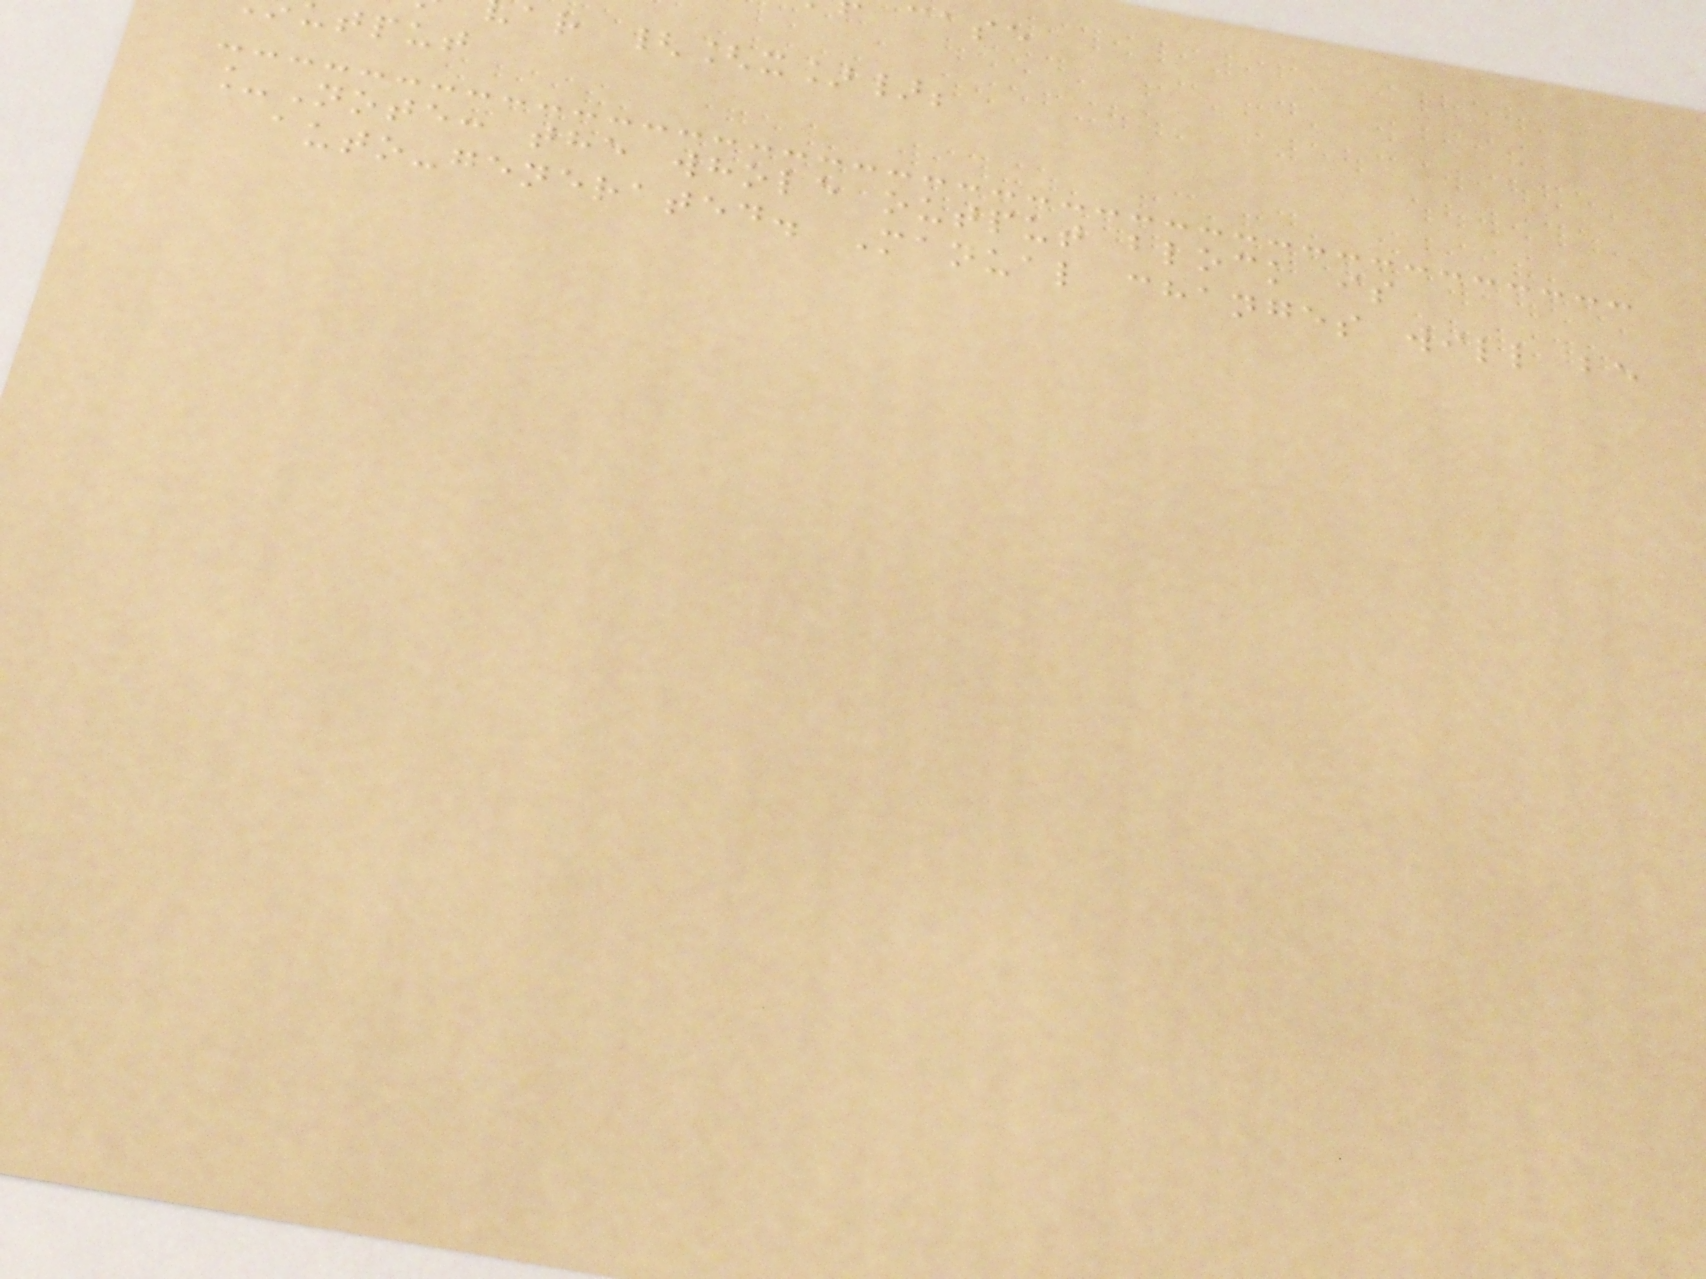ar {[x]};
tput
_Note: the whole output block is
auto-generated. Manual changes will be
